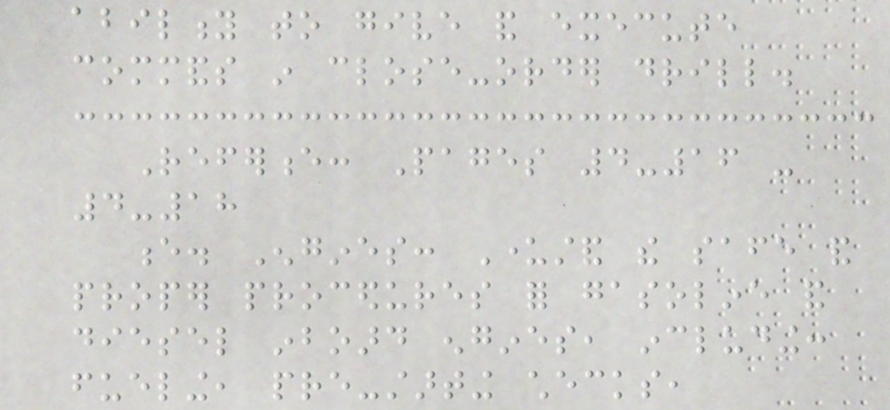ability to give and execute
commands in close-order drill.
Reference: Pages 4-16 -
4-18
e. Engines: Understand the safe and
proper procedures for gasoline and
diesel inboard engines, including:
fueling, pre-starting checks,
